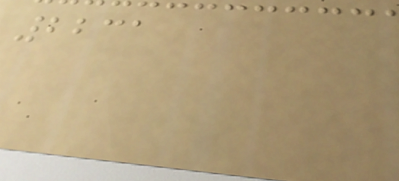2231
